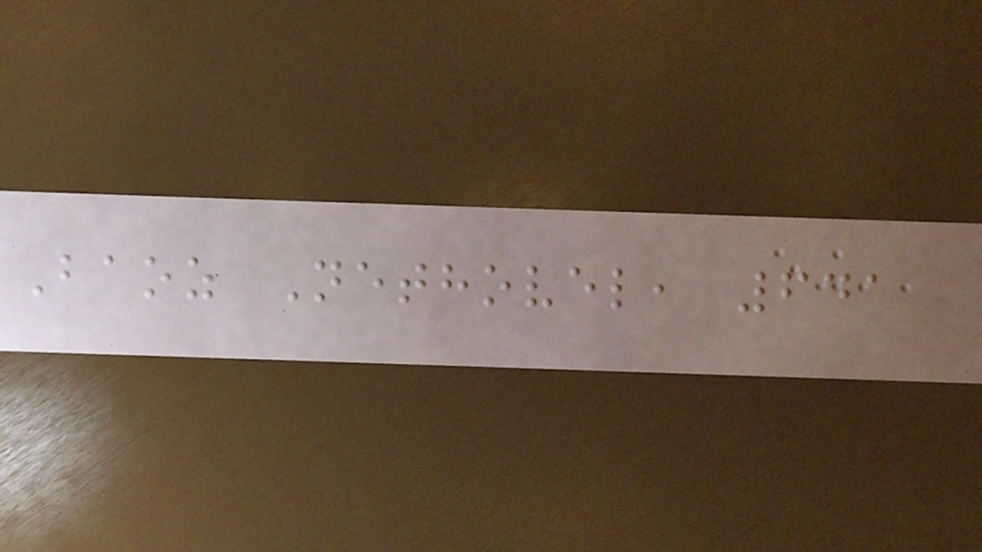Baoz Nethovel, 641
